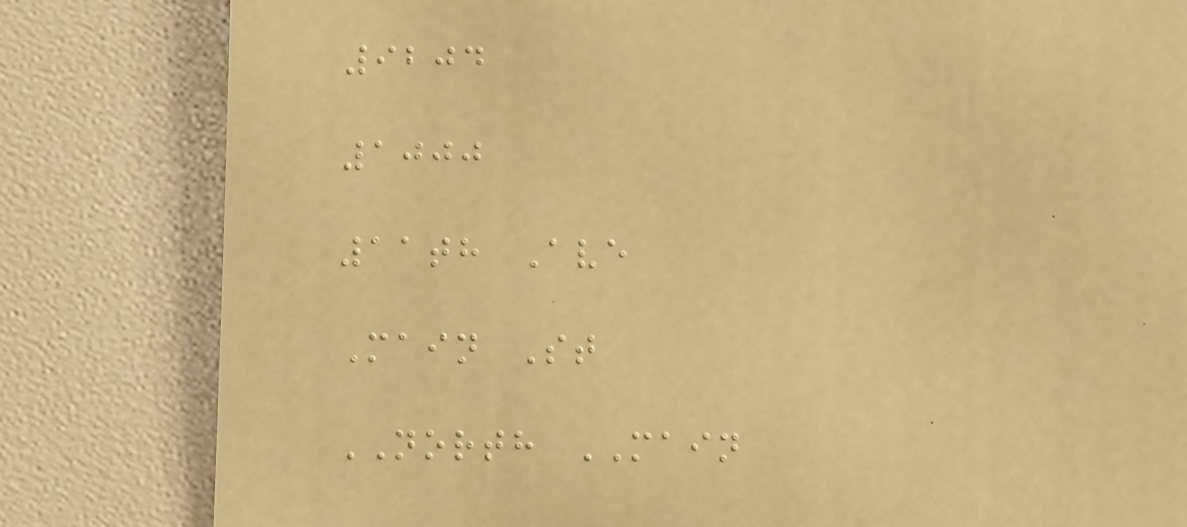9204
1000
11th Ave
Main St
NORTH MAIN
